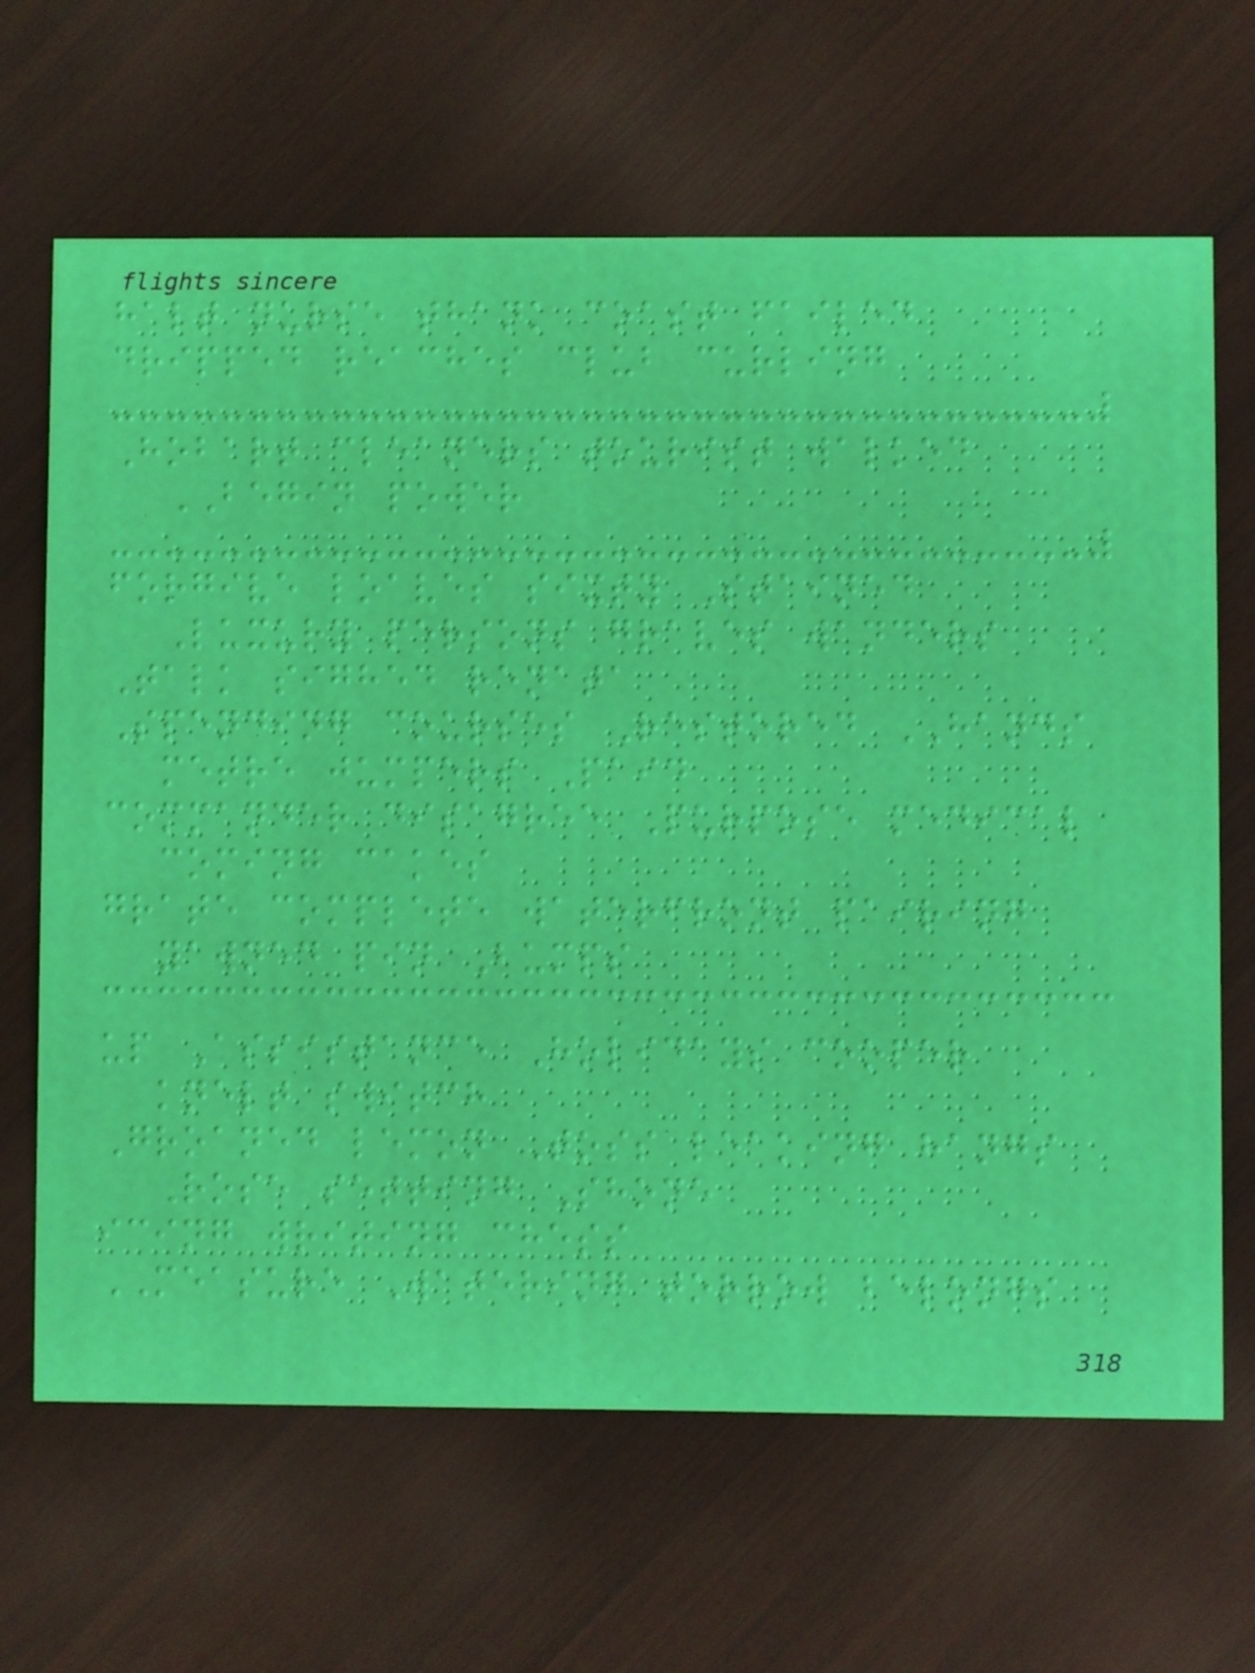halt nurse thank coast failed
dripped reaches club curling
Hobart cleaners tourist walked
BEGIN power
forgive loaves sixty Stained
Luxury persons graves wanders
Talk sighed renata
Spending courses Restored HANDS
metre jumpers Paid
commander disagree Purpose medical
coming cakes
grate complete waterfront pairing
yawned pin Bumps
up Assistance Holidays cooper
knelt switch
Groaned lemon Toss leaking hangs
Rose setting Shone
icing writing chess
MEASURE Watering torrow belongs
